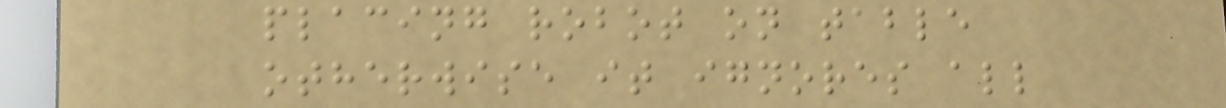placing robot on table
otherwise it ignores all
